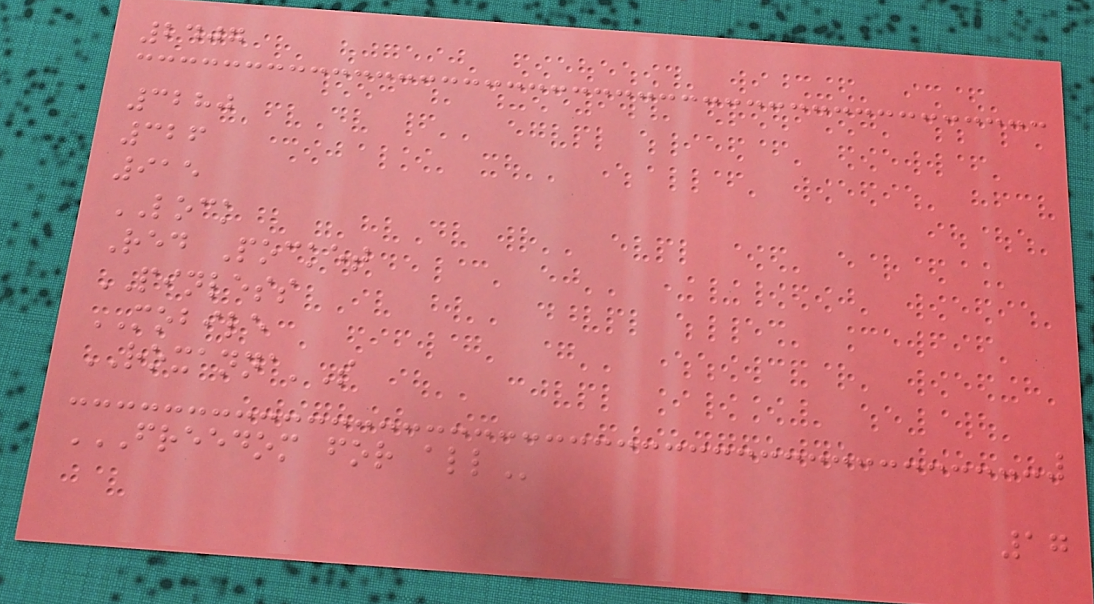2407
3280
326
915
LOCK
Red Pocket
PINLESS
MOBILE
ROXANNA'S
FREEDOM FOR ALL
17
